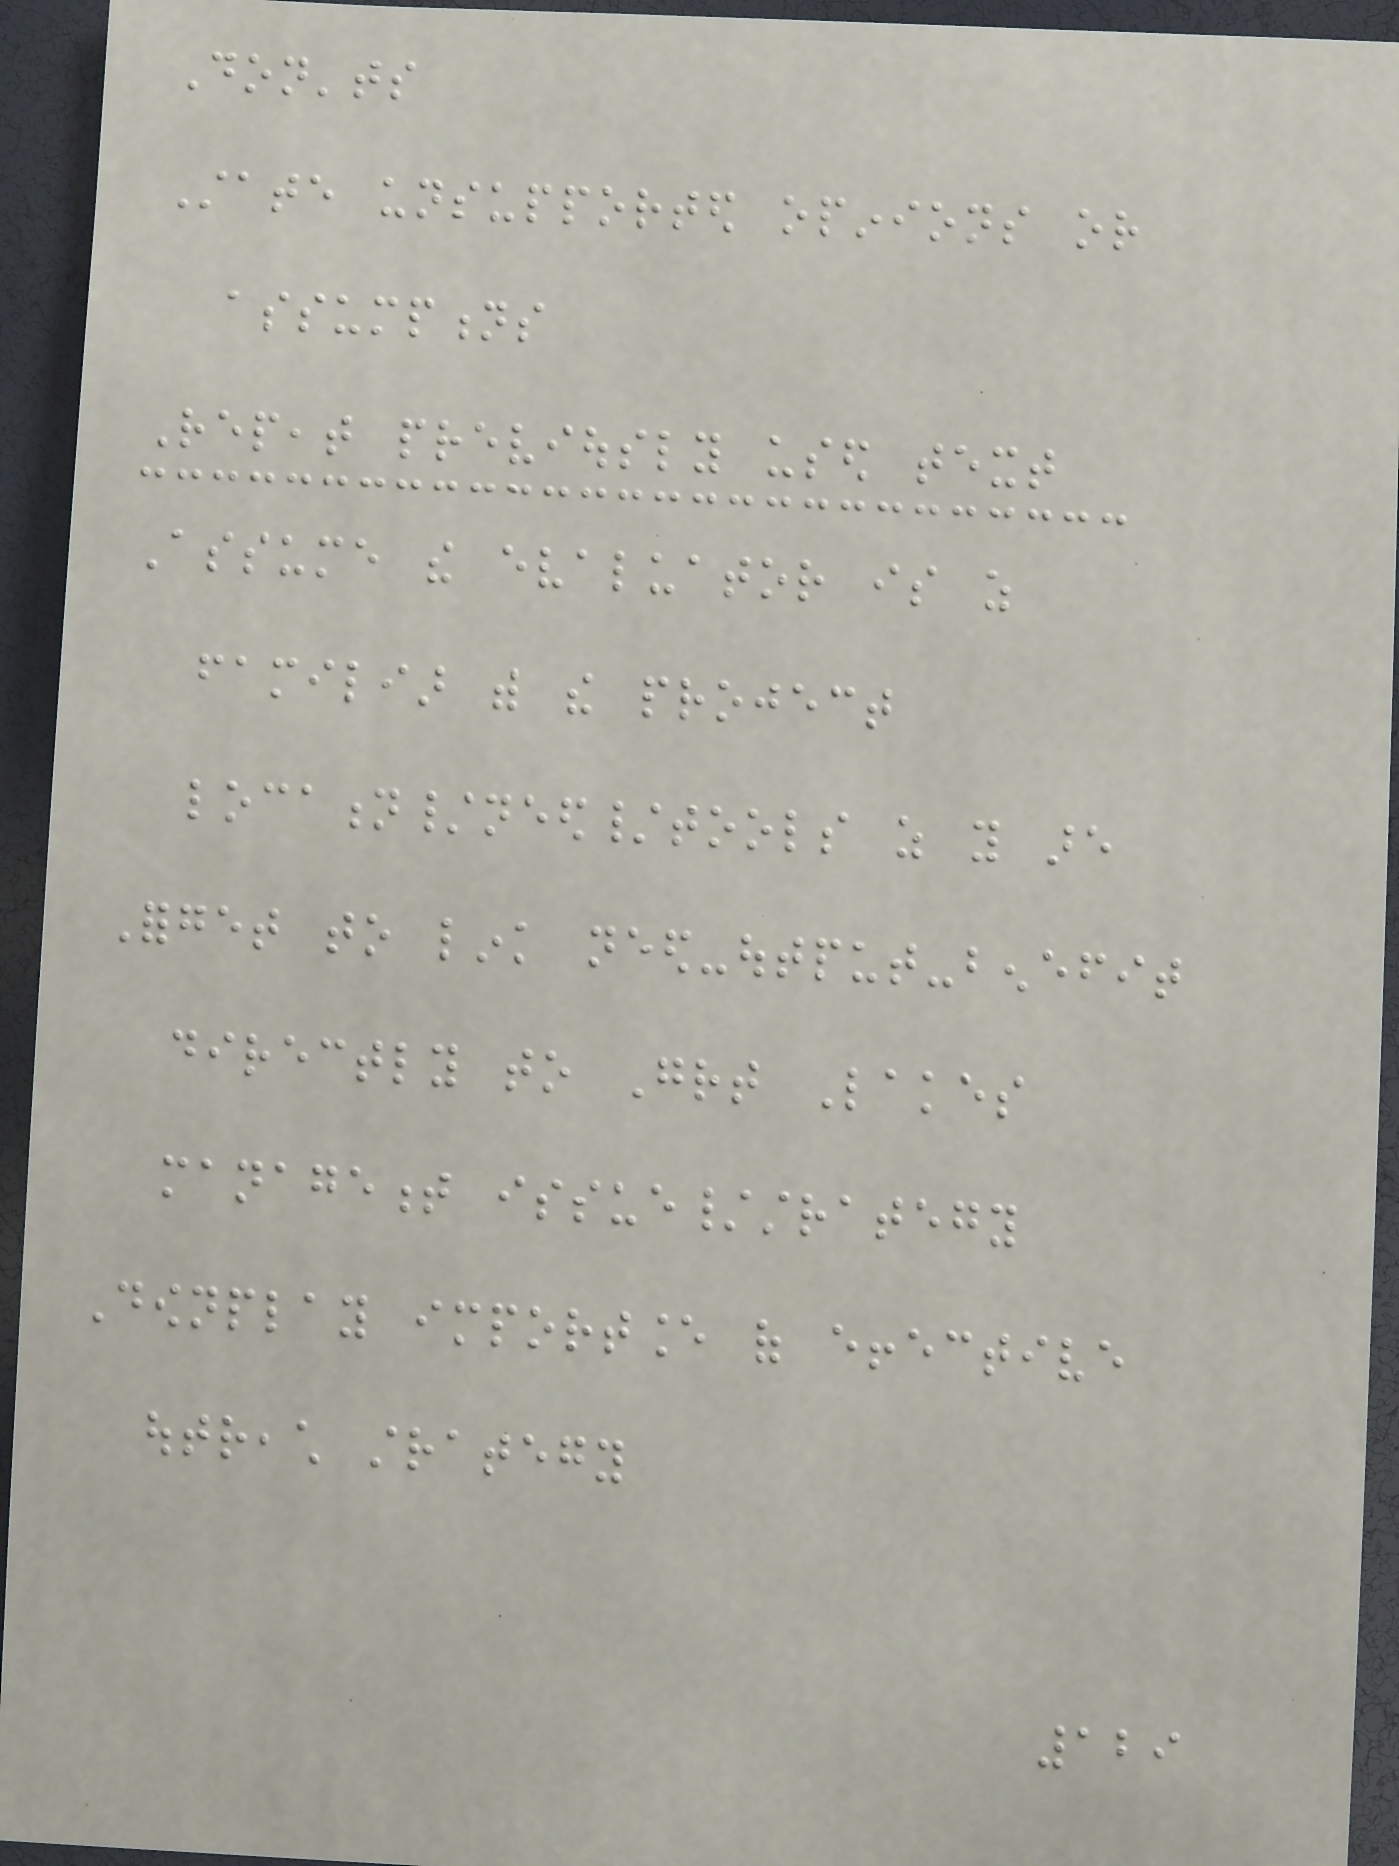Don'ts
State unsupported opinions or
assumptions
Repeat previously used text
Assume the evaluator is as
familiar with the project
location/need/tools as you are
Forget to link need-output-benefit
directly to Great Lakes
management issue/strategy
Downplay importance of effective
outreach strategy
129
